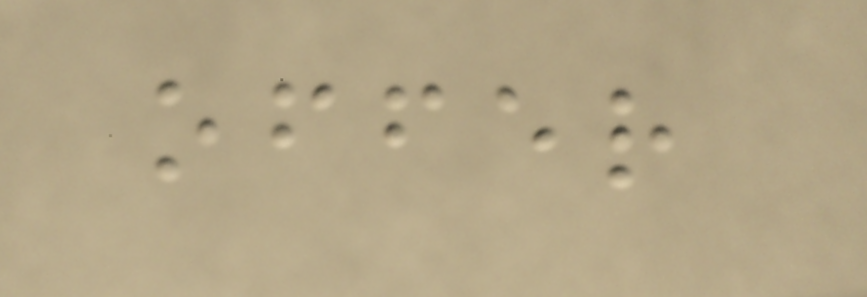offer
